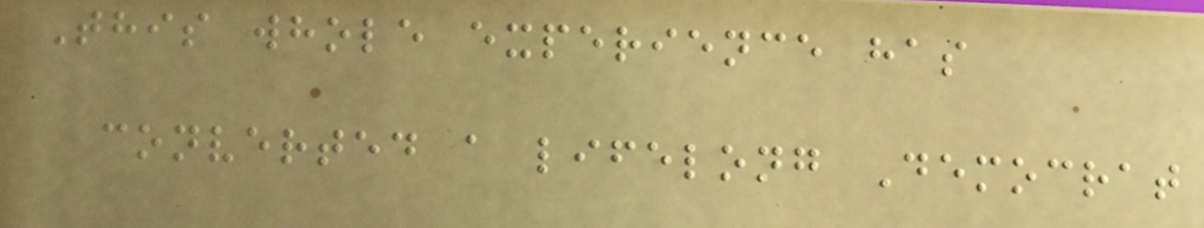This whole experience has
converted a lifelong Democrat
